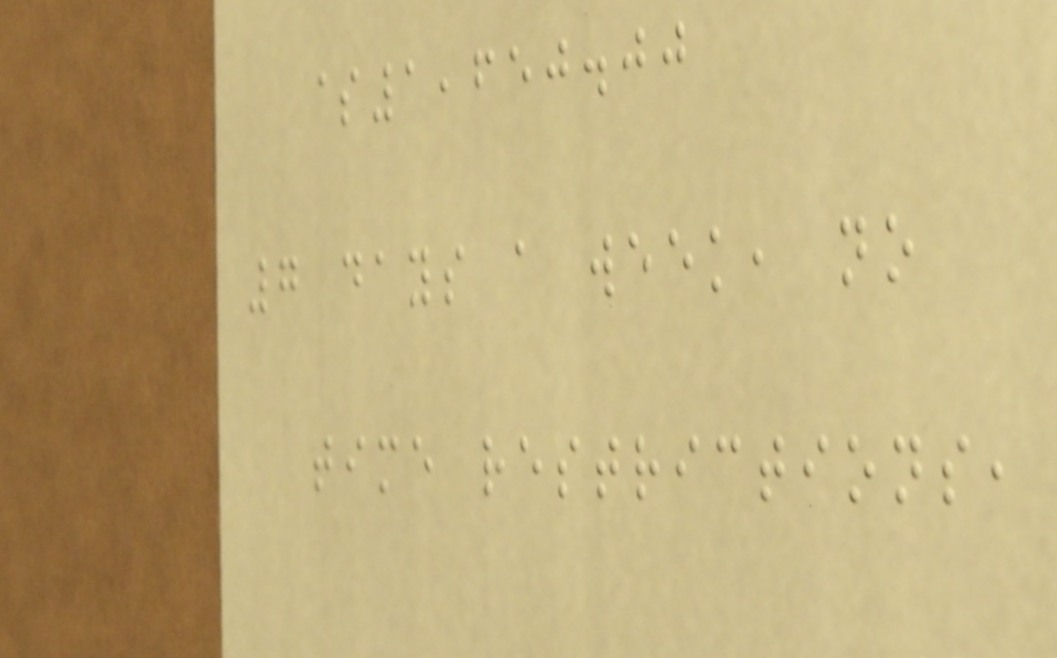$1,650.00
7 days a week, no
time restrictions,
